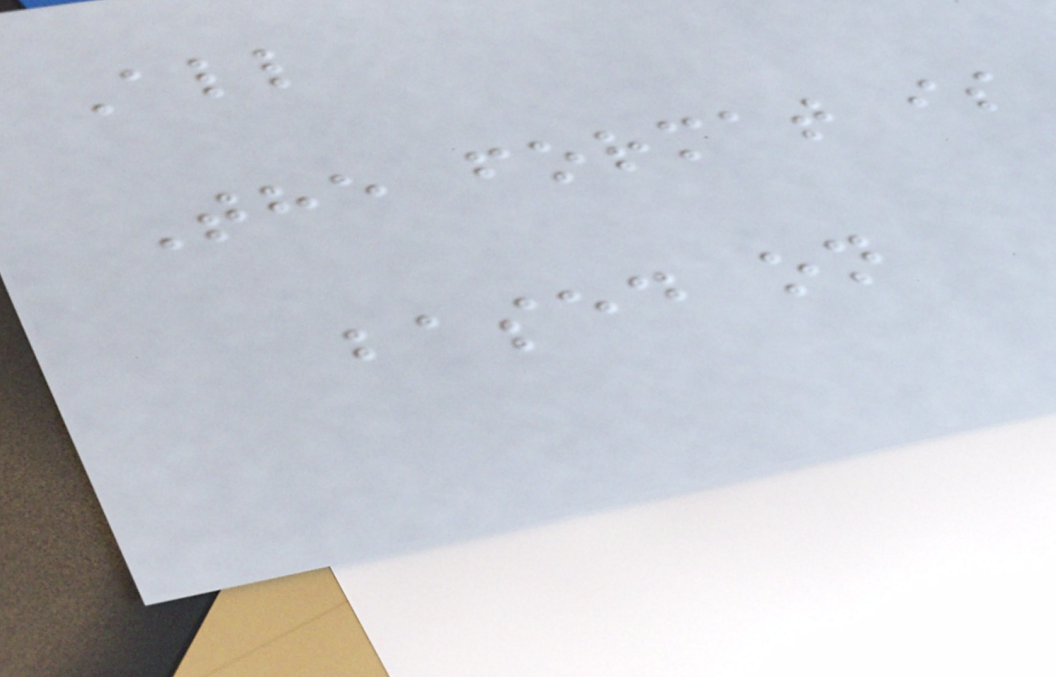All
The format is
based on
